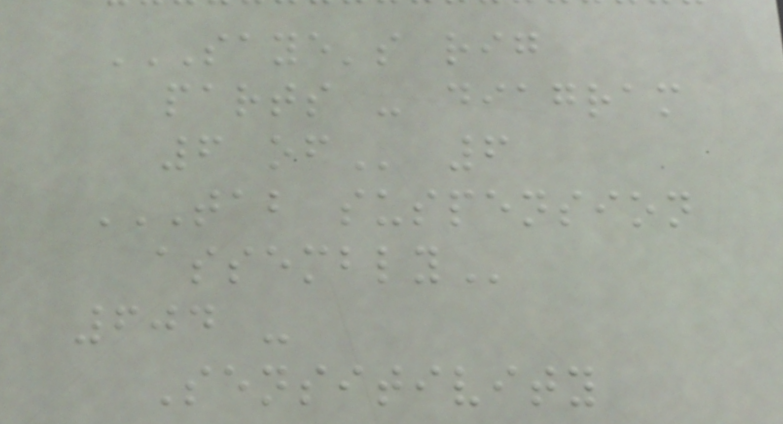SAYE'S RIG
PARTS - DIAGRAM
6 OF 6
TAB SUSPENSION
ASSEMBLY
604 -
Sensitivity
